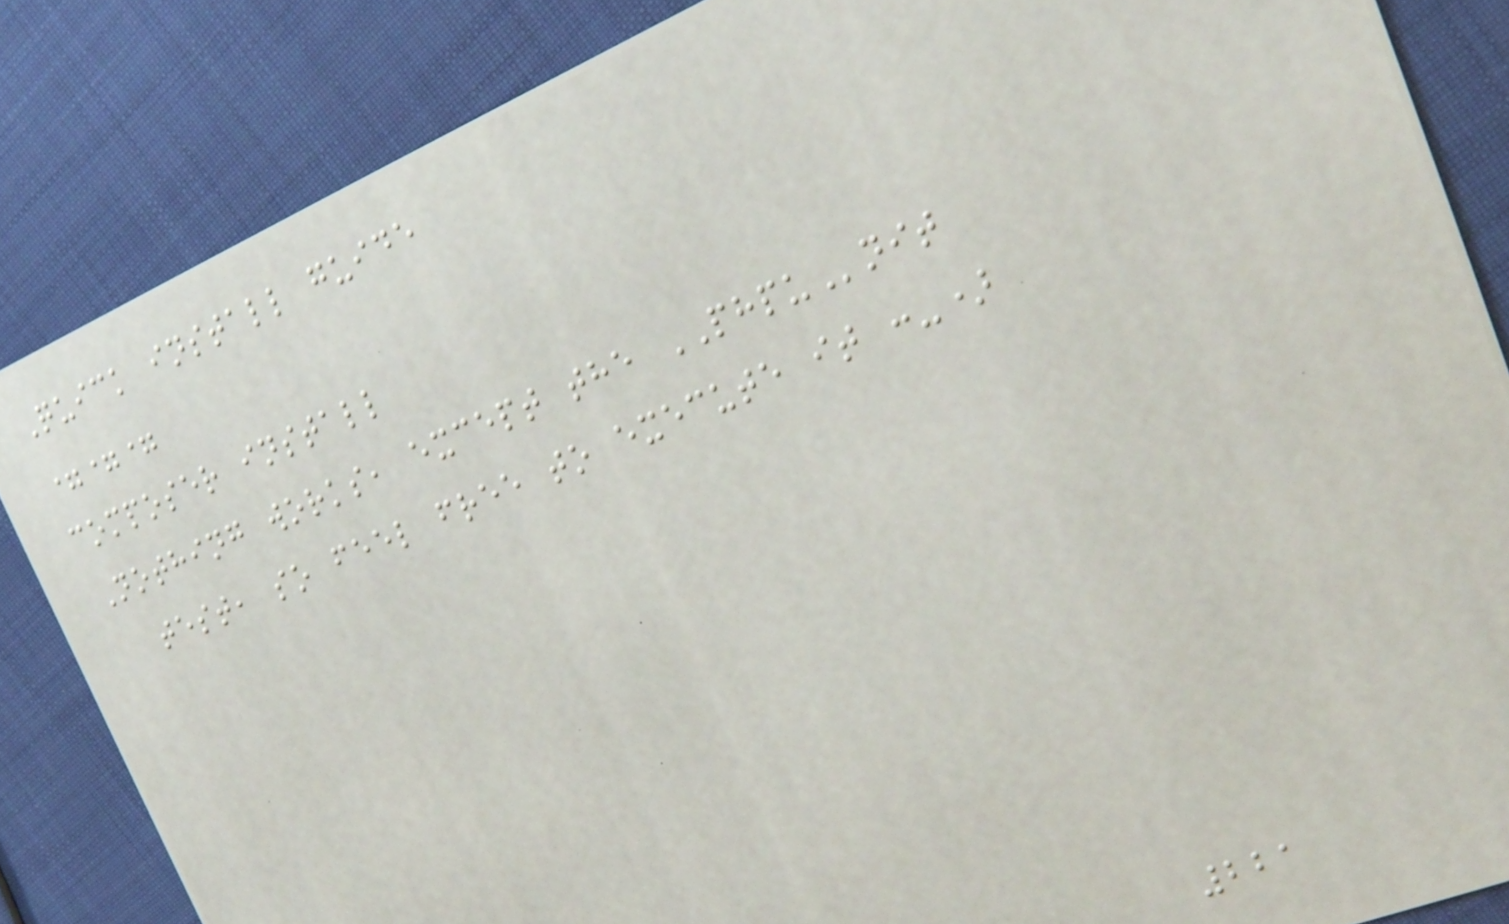Quick install guide
===
composer install
Nothing works, except the PHPUnit
test, so feel free to execute it :-)
221
